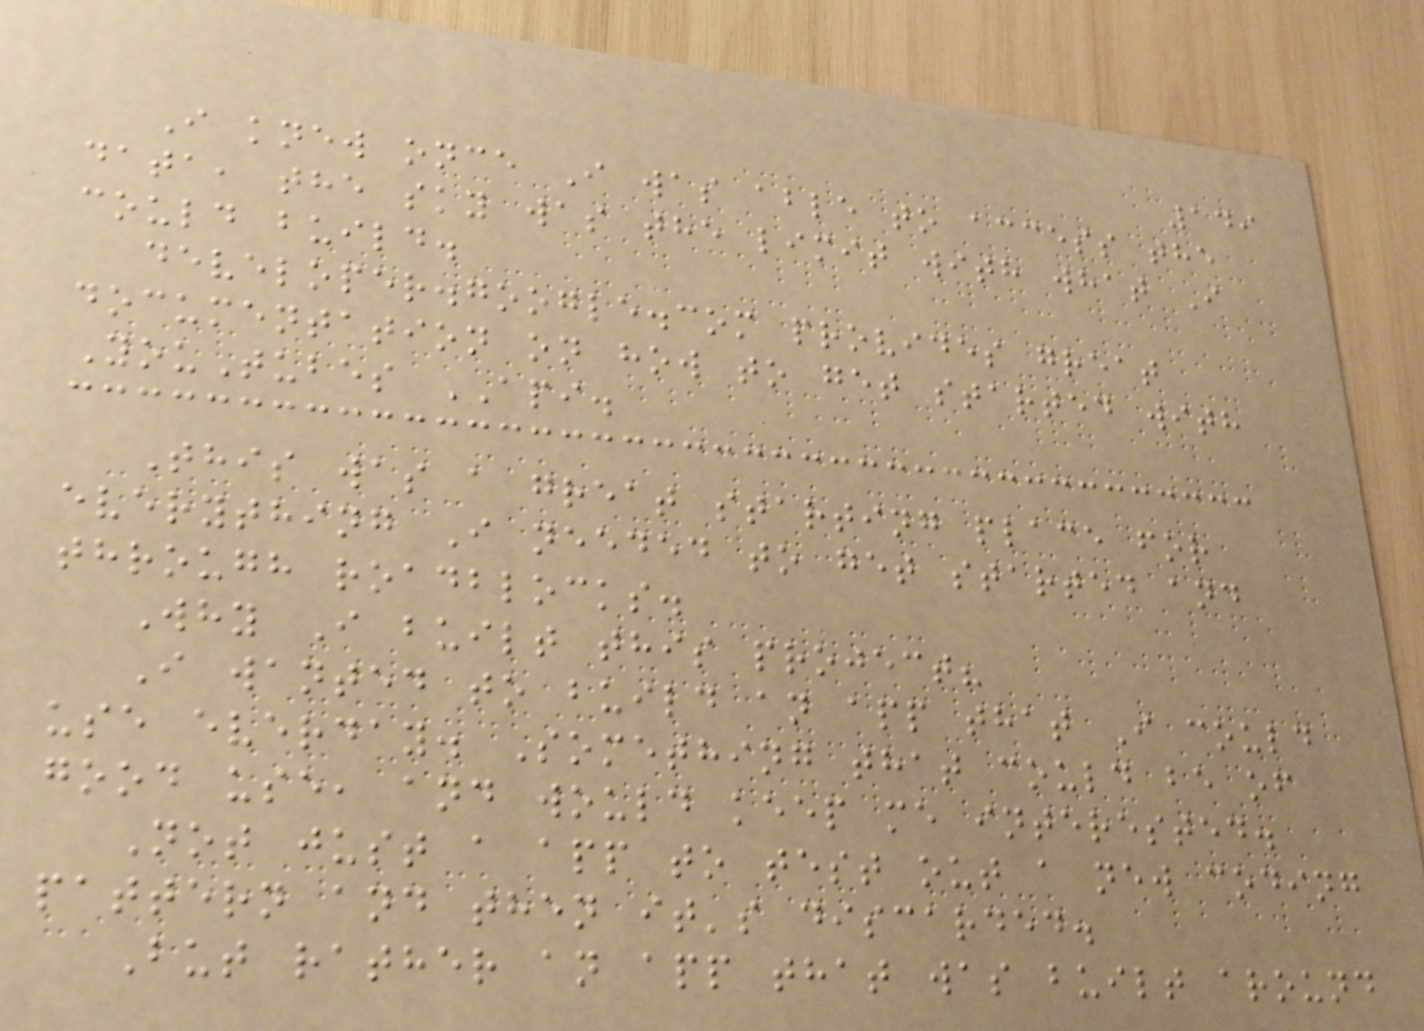149
I knew once I was able to access the
data, the sky was the limit with what I
could build.
developer.google.com provides great
documentation on how to get started with
YouTubes API.
This was a great starting place for
everything I needed to get started and
through roadblocks.
Why I built this project?
I wanted to build an app that I could
use everday. Something that could be of
good use, and would keep me interested.
Not just a app to test out a new coding
pattern and then it's discarded.
But rather an app that was built around
